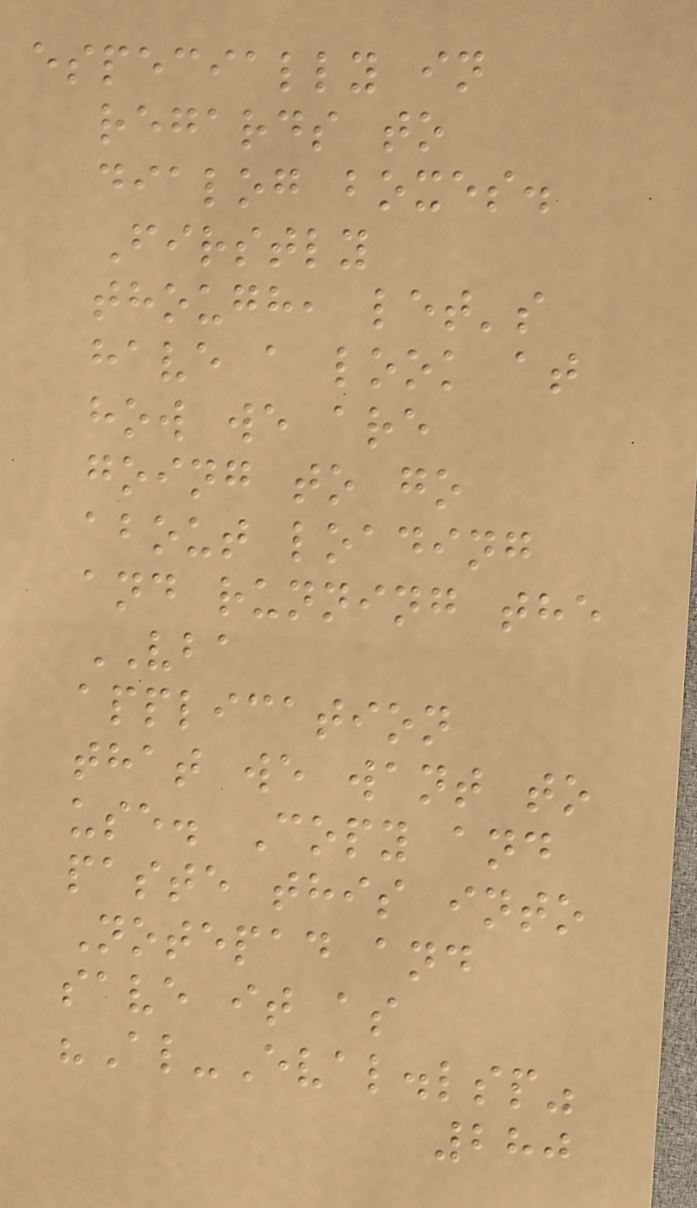especially in
regards to
dialog boxes.
Firstly
though, let's
have a look at
how we are
going to go
about loading
and running the
VBA
application
that we want to
use. Copy and
paste this into
Notepad and
save it as
"Al-Eval.lsp"
280
